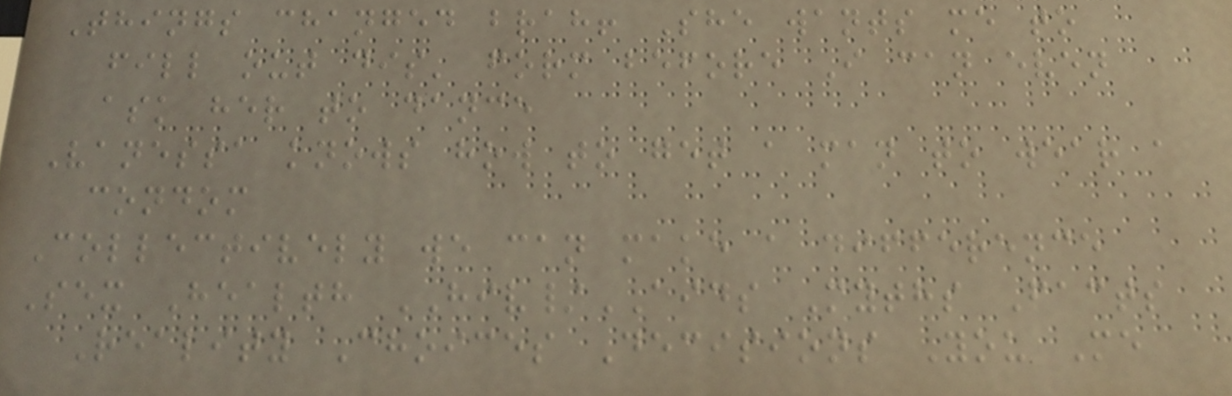Things changed brah! She wants me to
fill out dis' form before I can even
ask her to dance
Vanessa knows how to get a man to wear a
condom
Collectively we can make a difference
Sex Health HIV/AIDS Myths Facts
Reality Choices Decisions You Me
